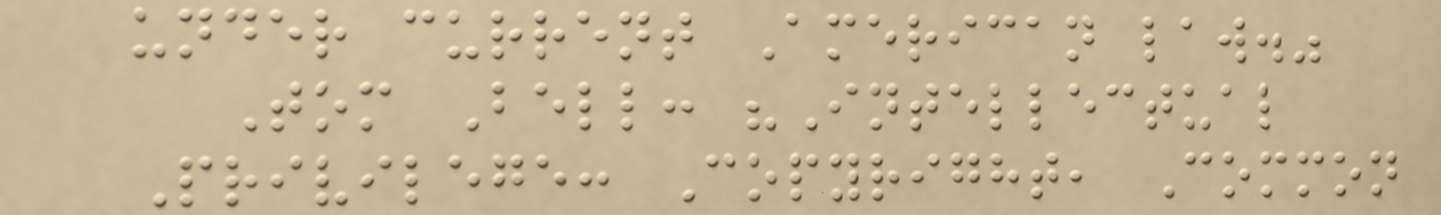under current American law."
Tom Bell: "Intellectual
Privilege: Copyright, Common
